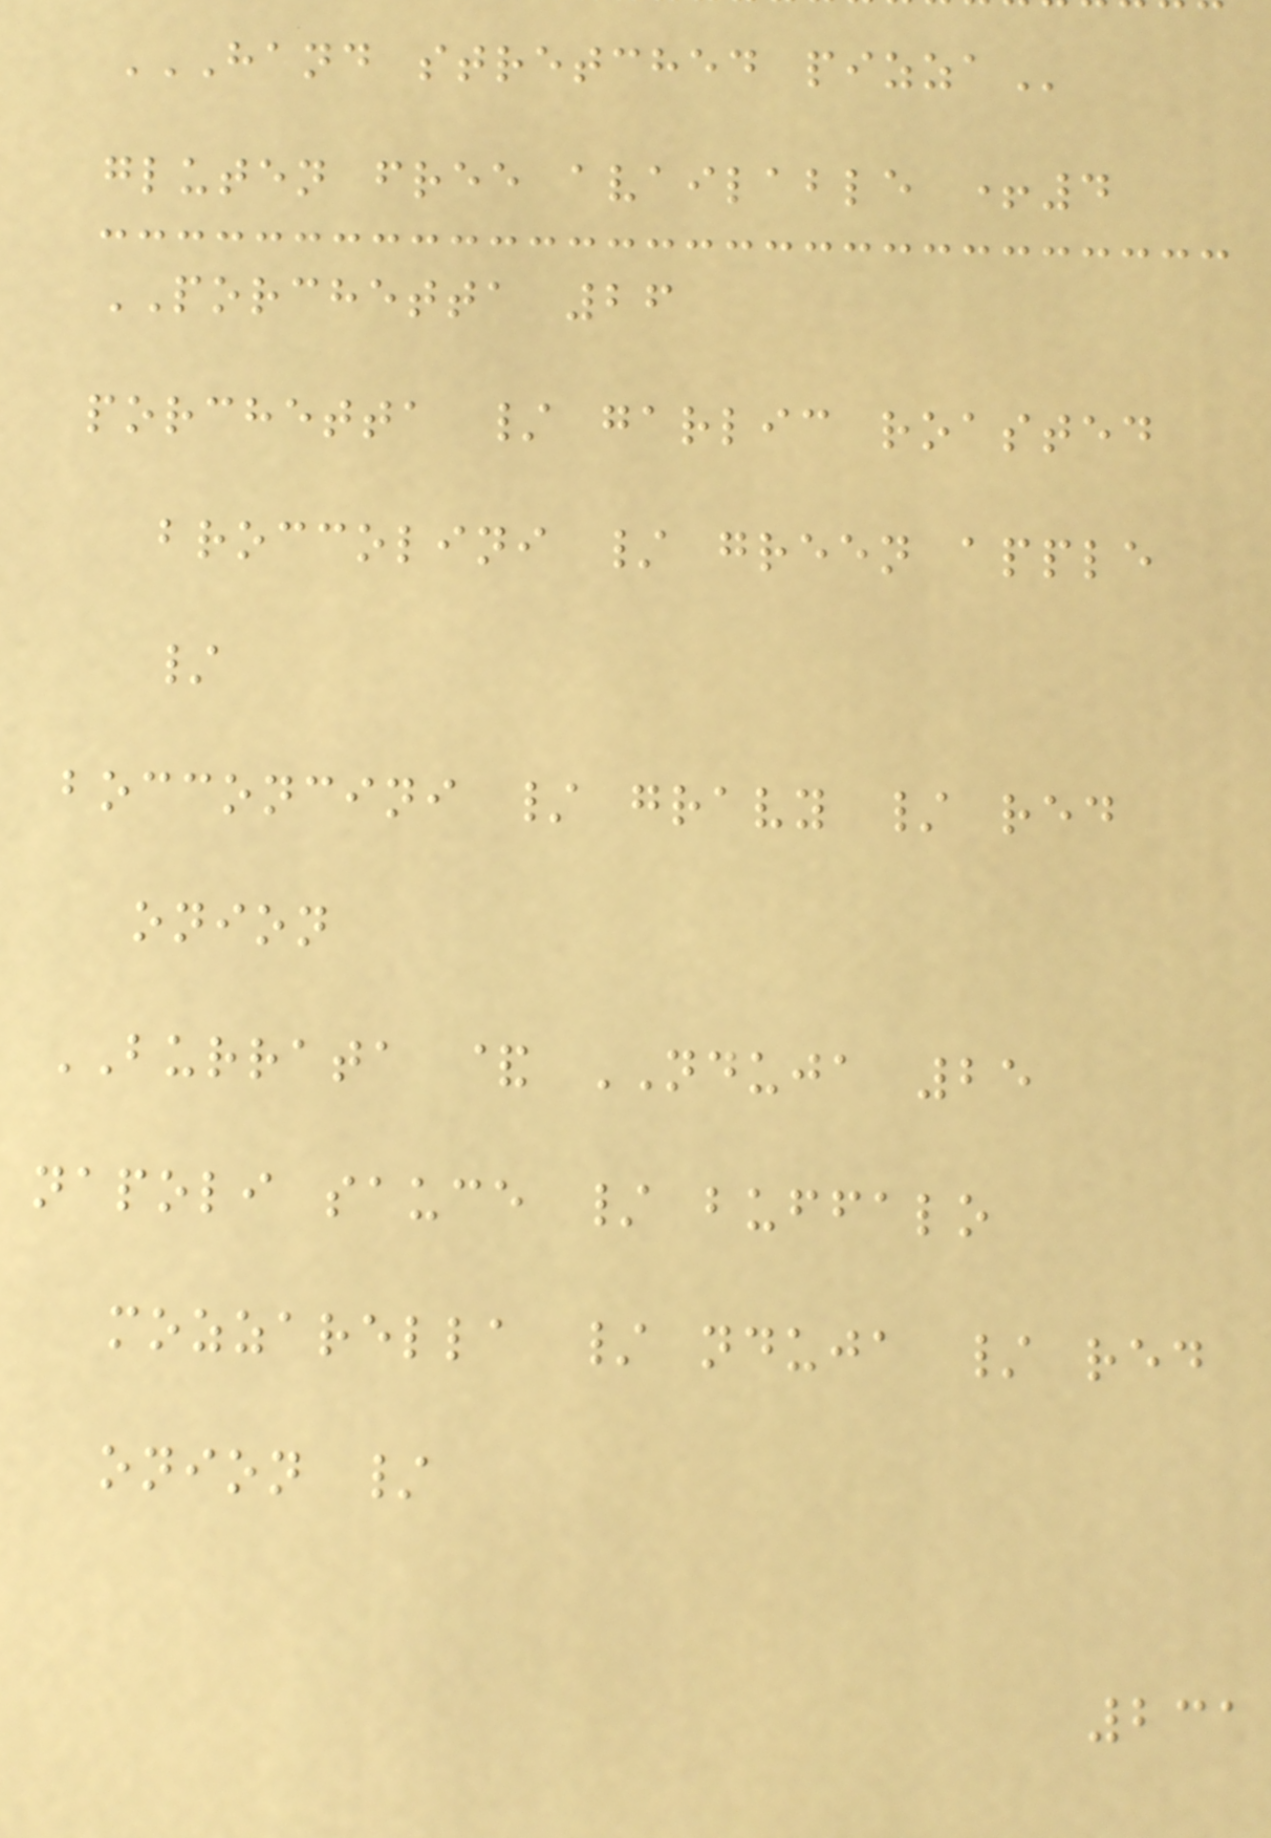HAND STRETCHED PIZZA
gluten free available +4
PORCHETTA 26
porchetta / garlic roasted
broccolini / green apple
/
bocconcini / gravy / red
onion
BURRATA & NDUJA 25
napoli sauce / buffalo
mozzarella / nduja / red
onion /
231
